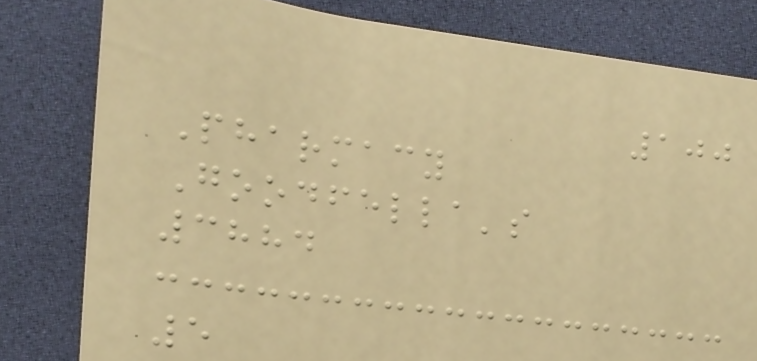100
Pharmacy
Goodfella's
3884
5
